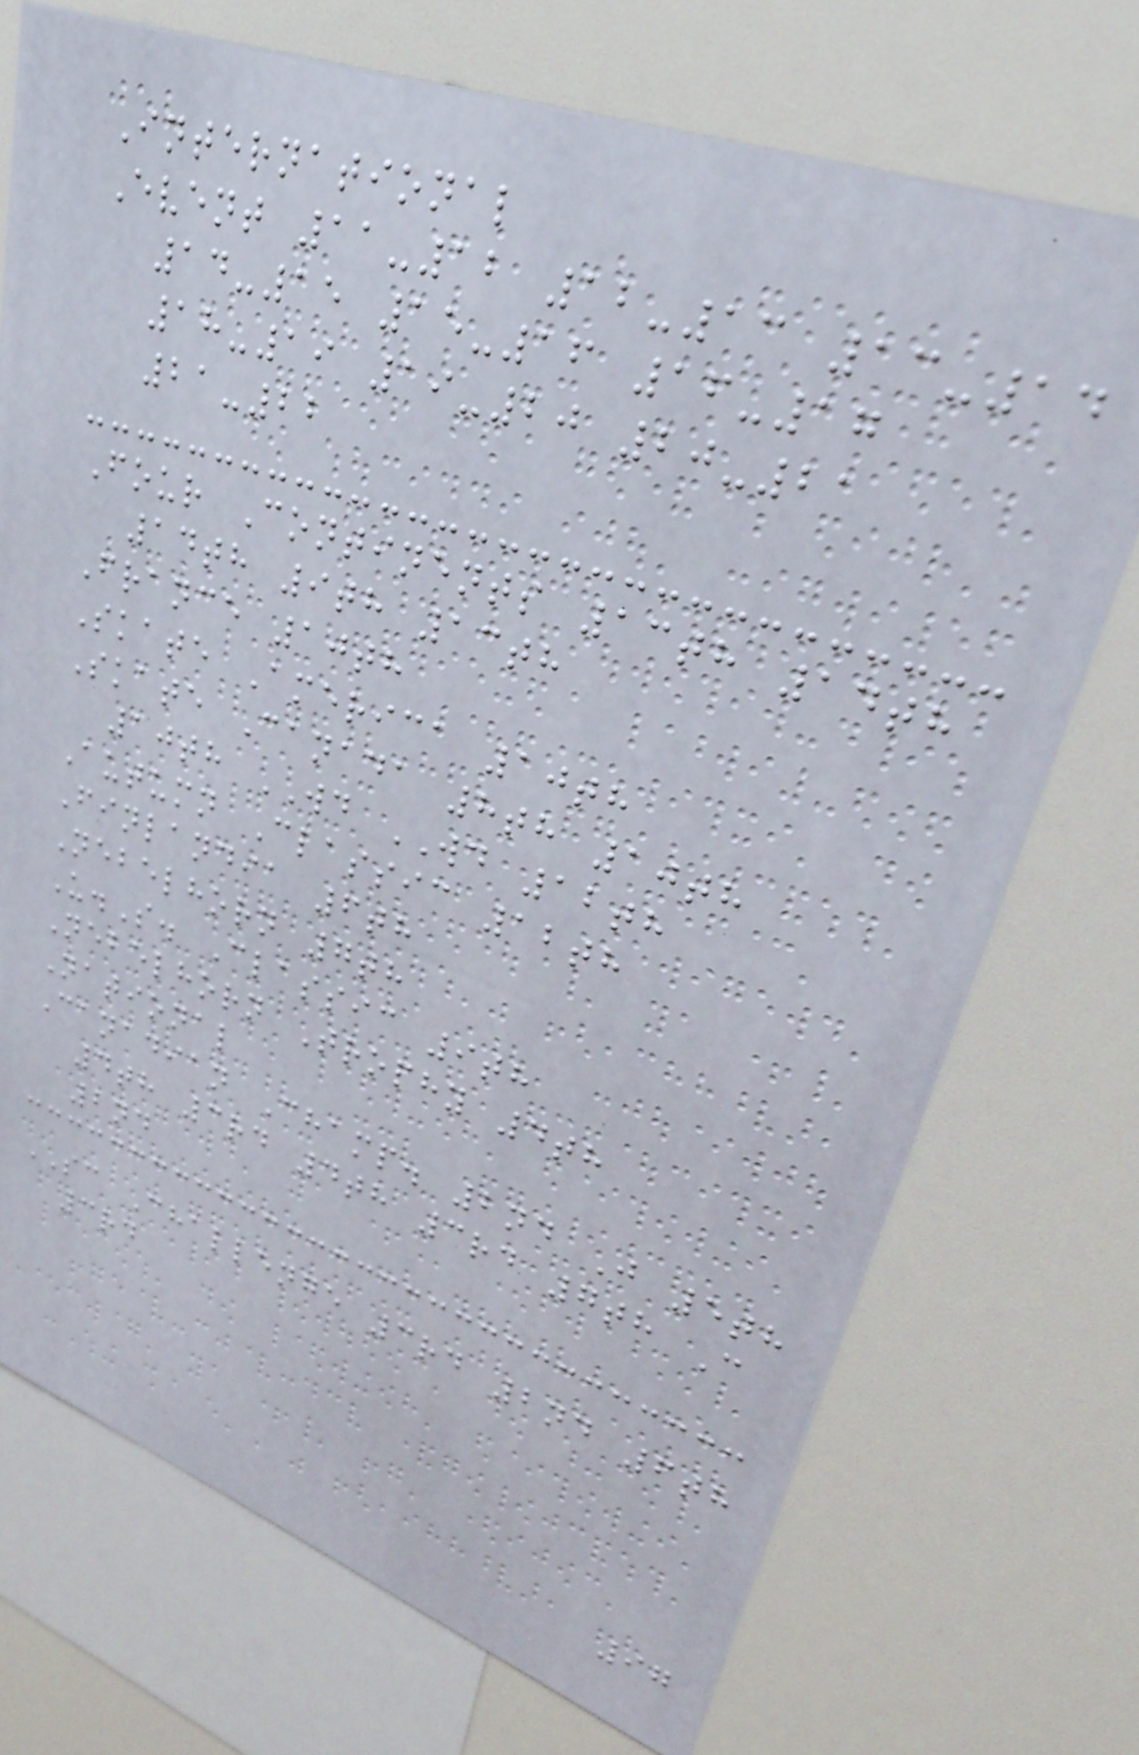International
Event 11-12 12-13 13-14
14-15 15-16 16-17
18-19 19-20 20-21
21-22
Four Continents 13th 14th
14th 9th 13th
France 10th
Skate America 10th
Skate Canada 8th 10th
10th WD WD 12th
Autumn Classic 12th
Finlandia 6th
Nebelhorn 7th
U.S. Classic 9th
Nebelhorn Trophy 4th
National
Canadian Champ. 2nd J 5th
4th 3rd 4th 3rd 7th C
2nd
SC Challenge 3rd 2nd 6th
3rd
97
